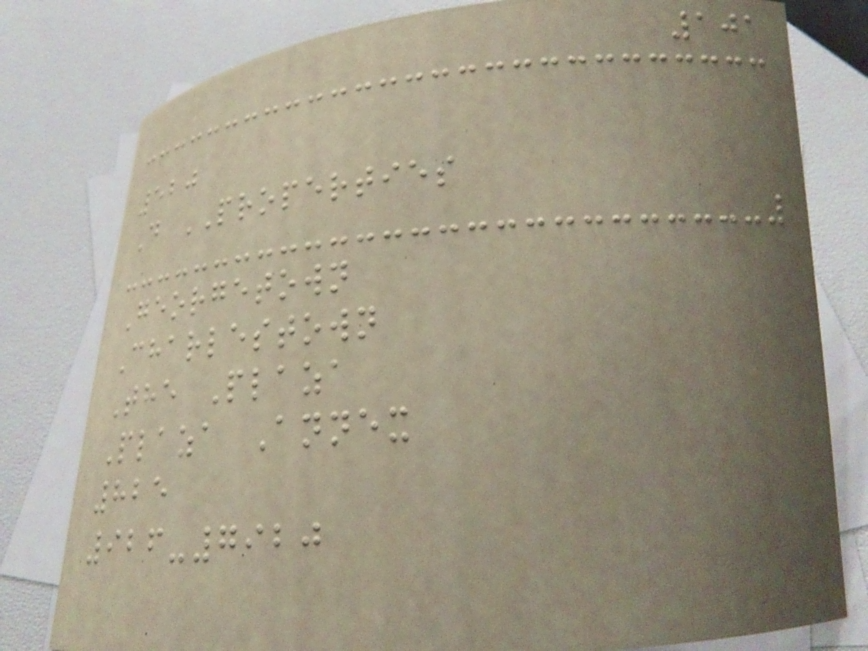101
520
D PROPERTIES
Georgetown
Charlestown
The Plaza
Plaza Annex
825
926-7920
